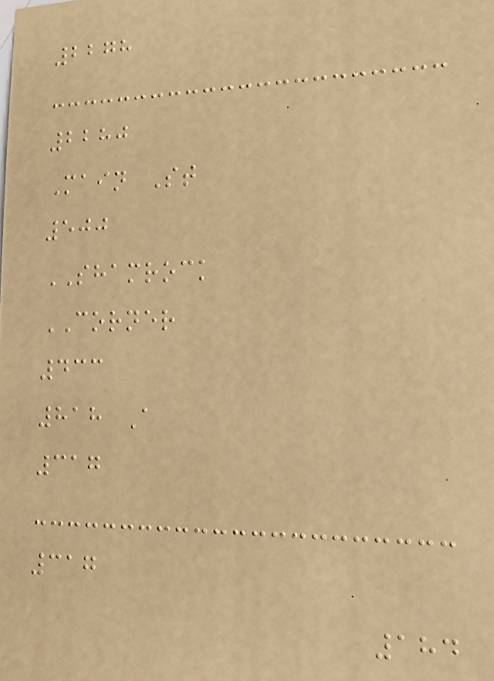2278
2280
Main St
500
SHAMROCK
CORNER
433
818 A
317
317
184
